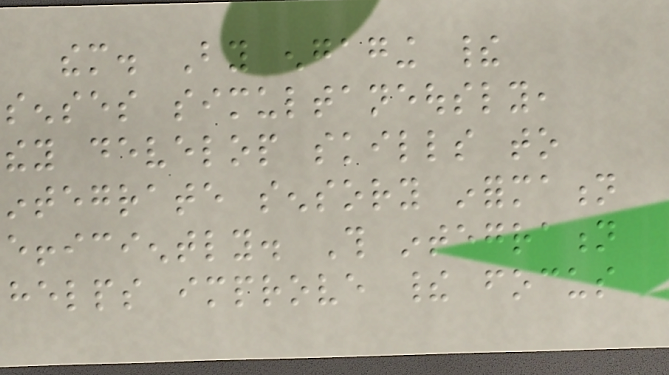them. By engaging their
senses simultaneously,
they develop skills to
integrate sensory information
efficiently. This integration
helps improve their focus
